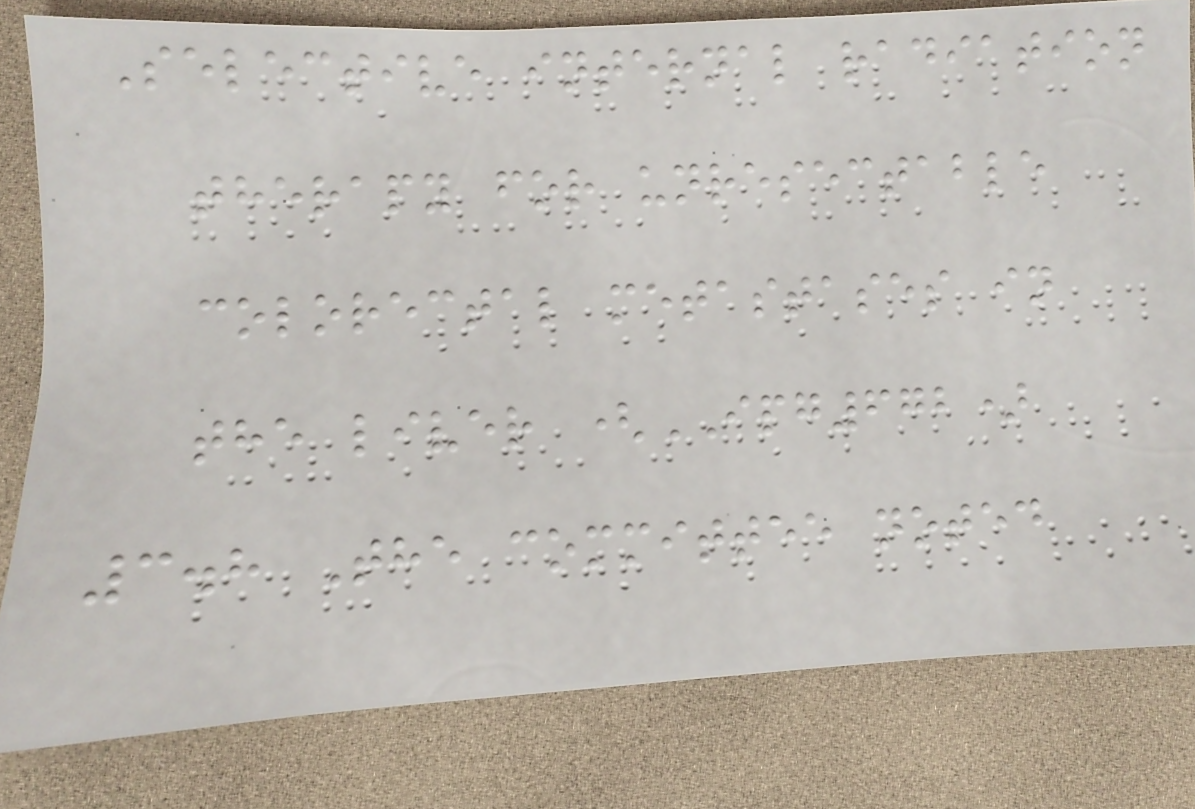Selective internal radiation
therapy for unresectable
colorectal metastases in
the liver (IPG672)
3.8 The committee noted
